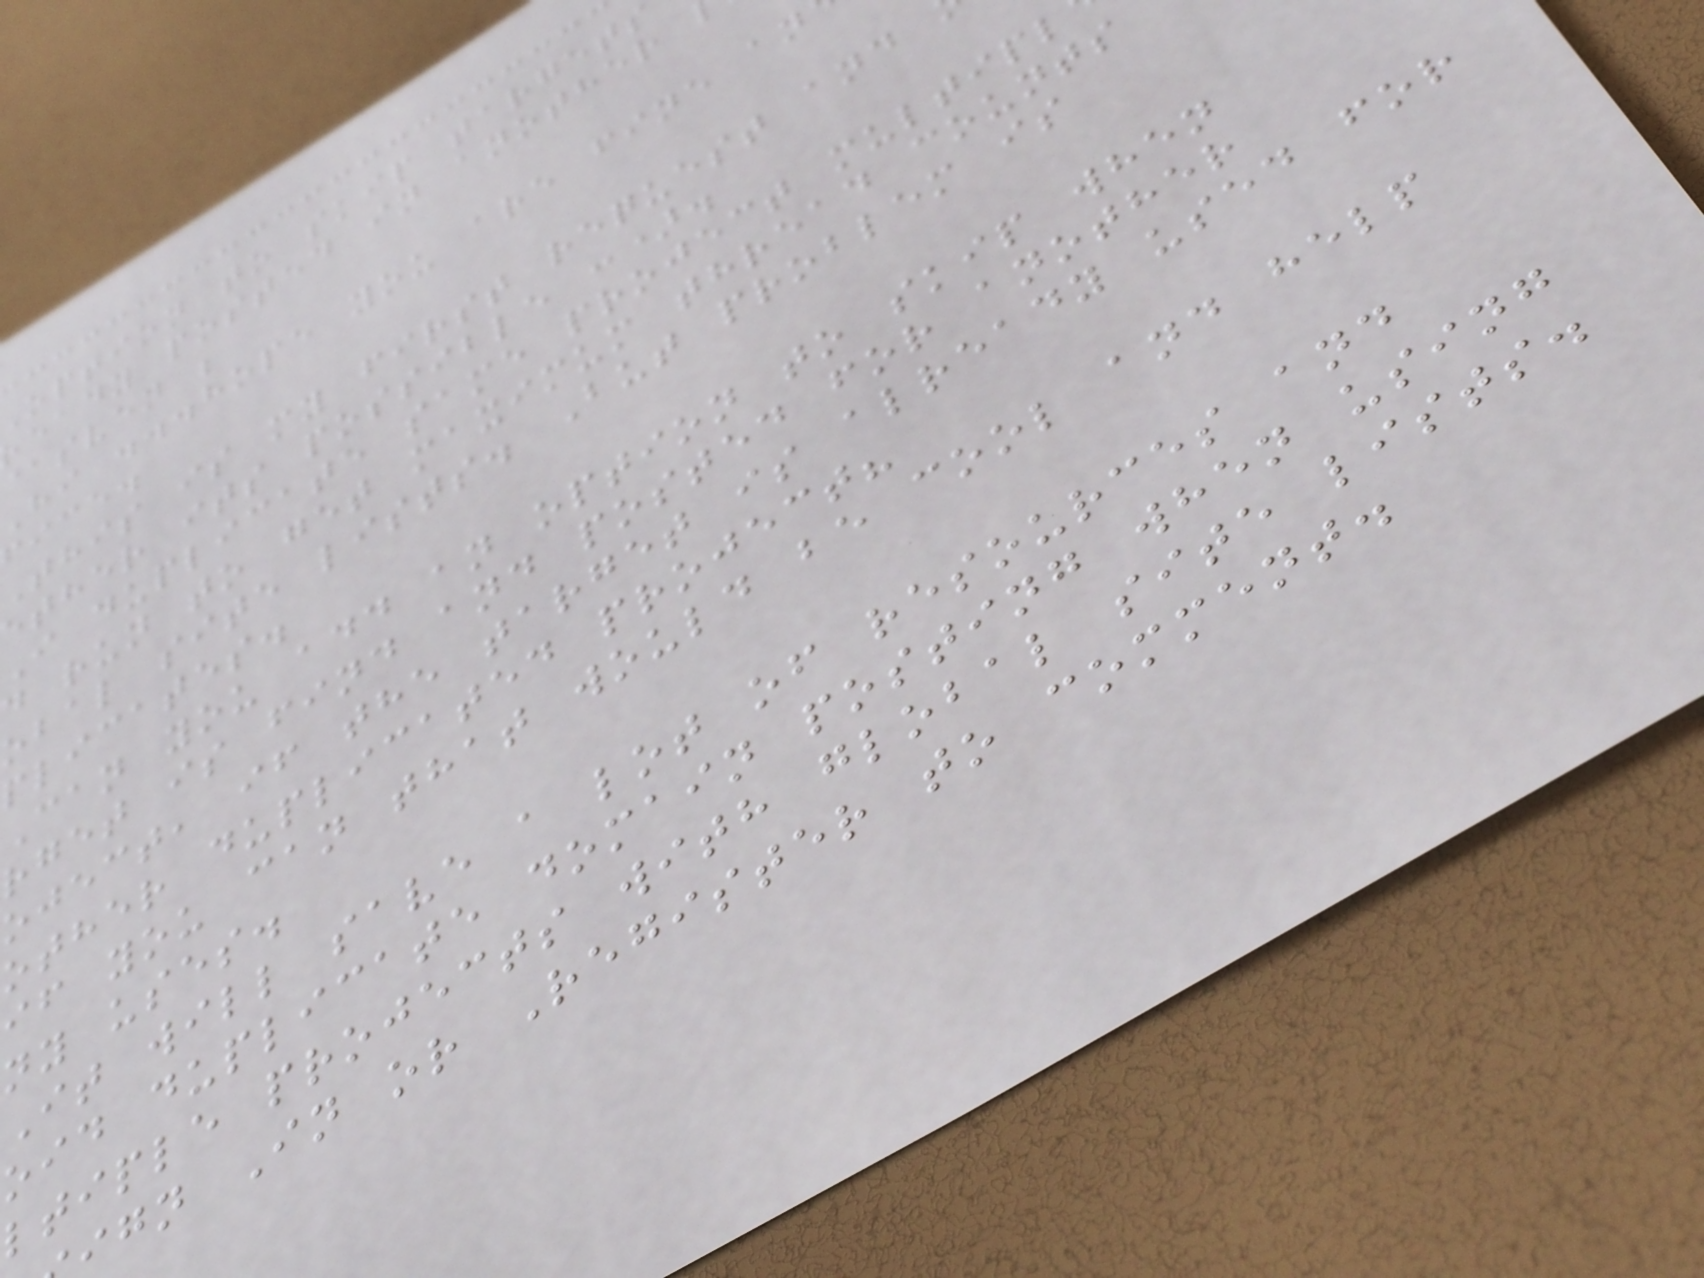option to skip targets
eady posted in another
sven ;
hi ...hope you are fine an
ice.
This is my first request and
ether its possible :).
I duplicate same project multipl
d run to get maximum thread counts
obal site lists. But problem is
plicates.
Can you add an option to skip when
rget is find and posted for another
oject, if the target is already used for
other duplicated project?
if you can that would be cool and help
ny uses.
It will save a lot of resources and
oid duplicate domain posting when using
ltiple projects with global site lists.
ign In or Register to comment.
